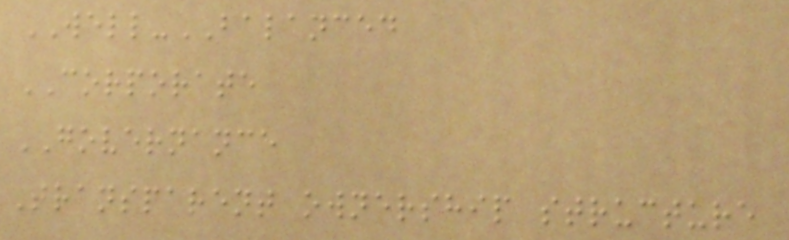WELL-BALANCED
CORPORATE
GOVERNANCE
Transparent ownership structure
